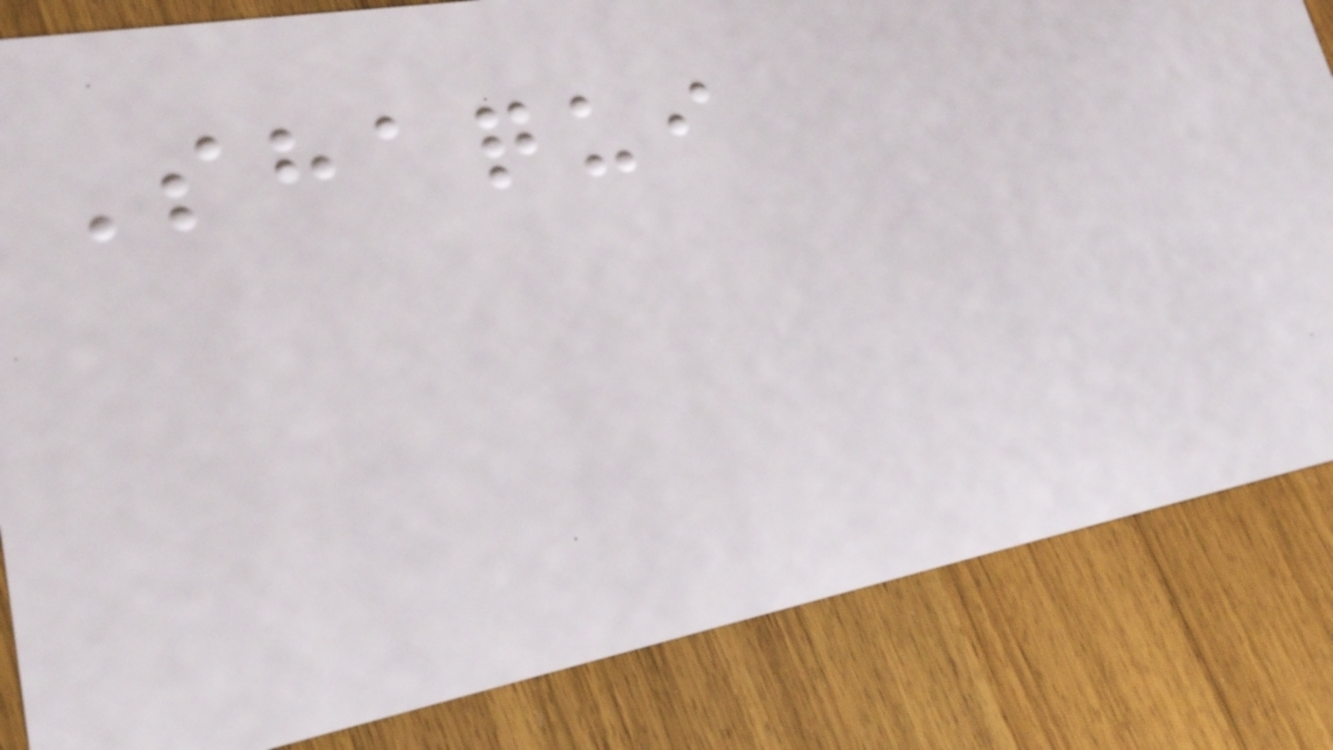Shaqui
